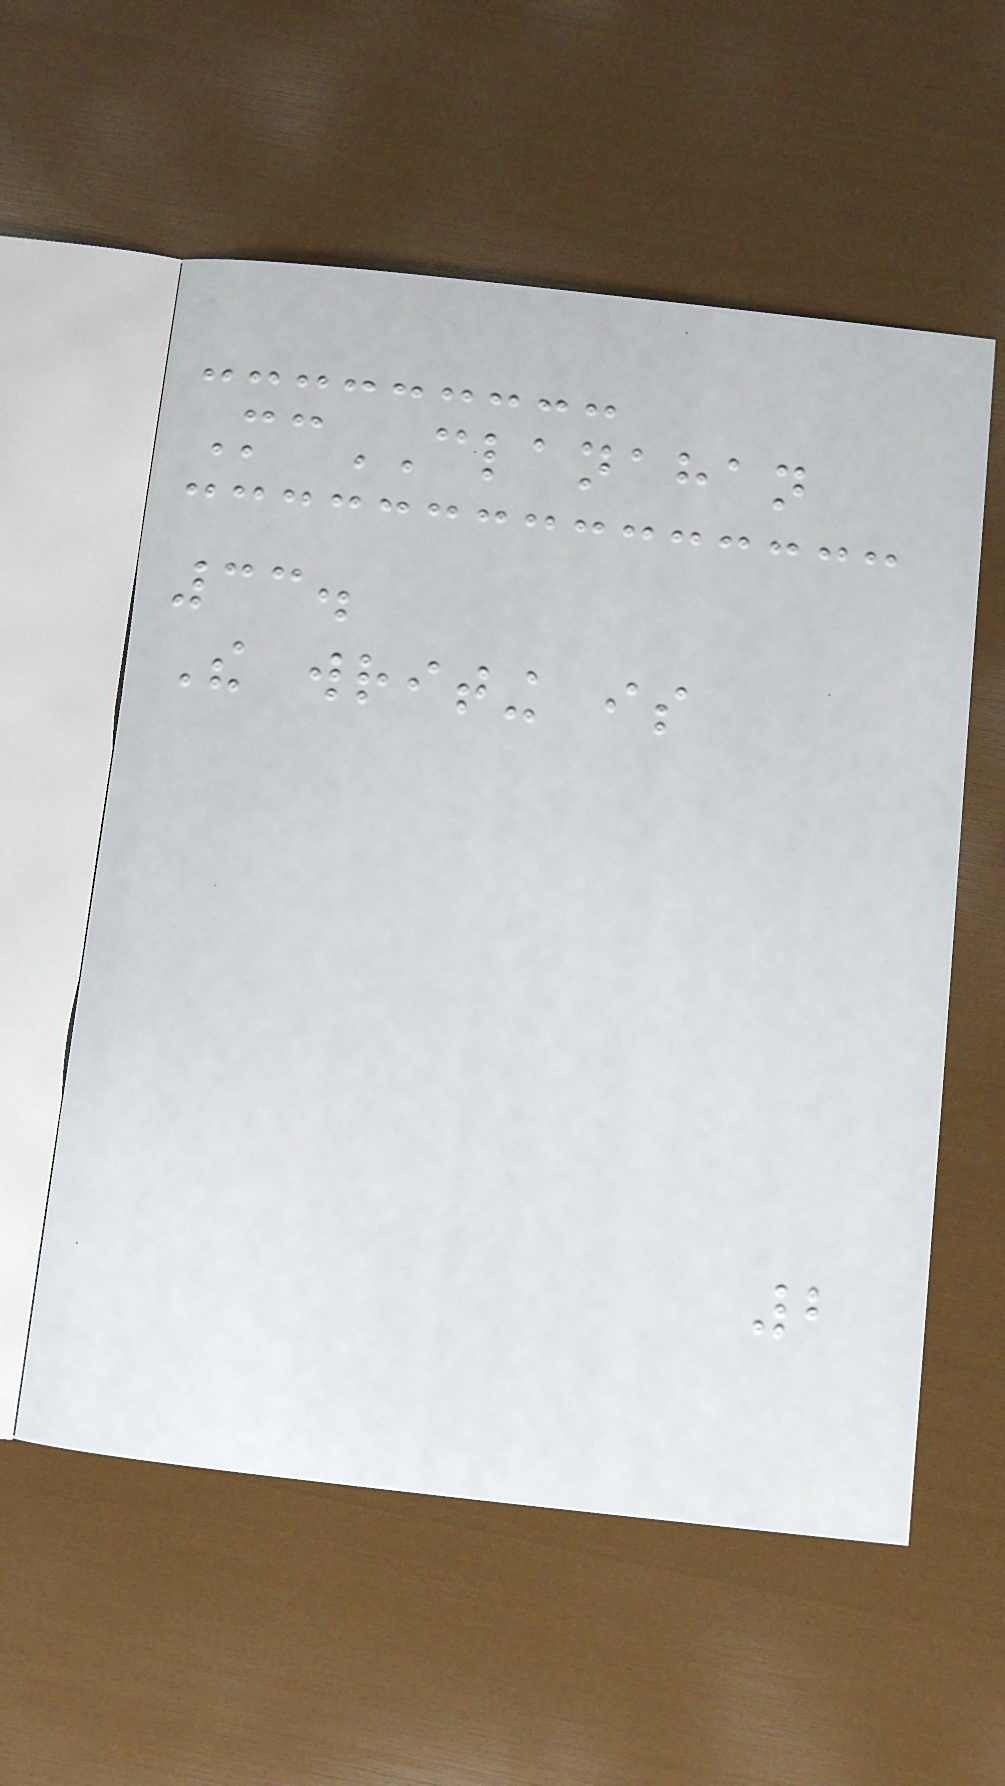McCLANAHAN
33.
The writing is
2
